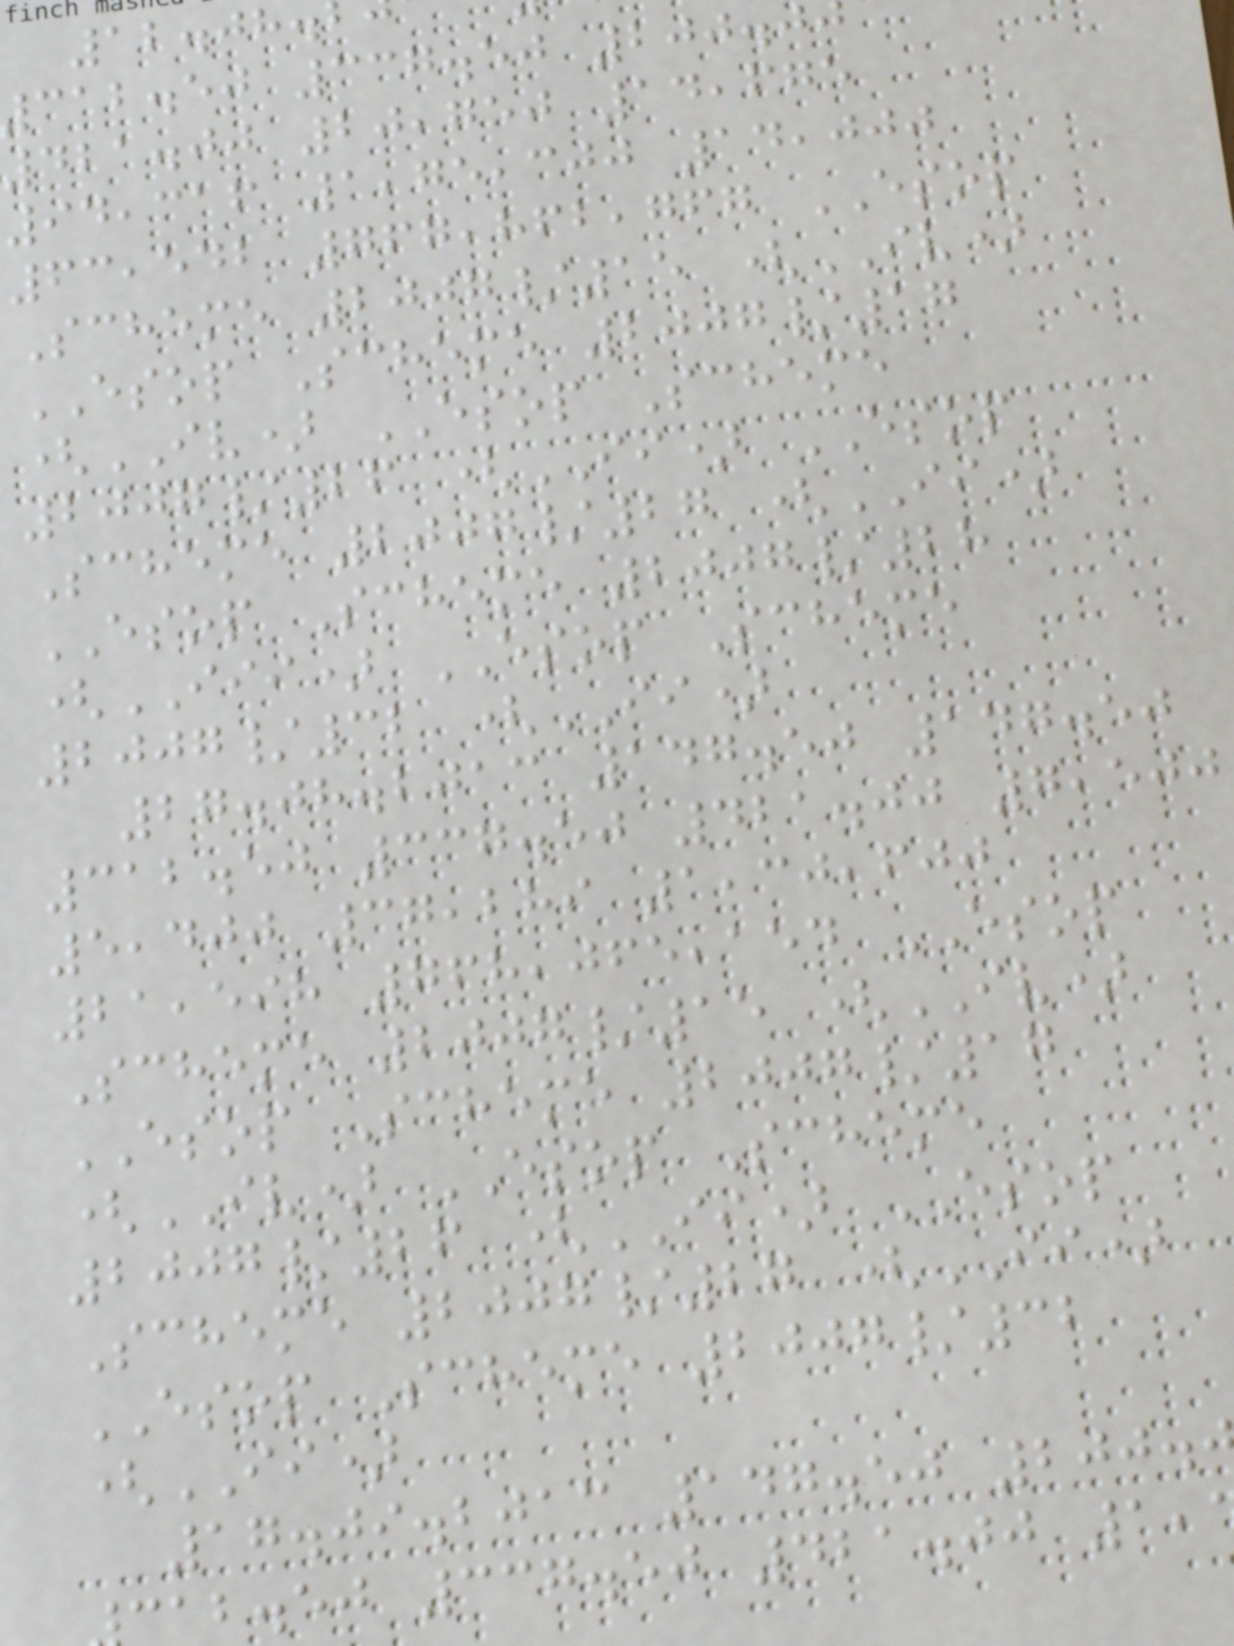12.08.
cab.ej 337.50 200.0
421.00 20,750 14,675
94,316 1,75,300 14,000
63,542 767,862,767 ESOP
Scheme 2007/15 (IV)
ESOP Scheme 2007/17
(IV) ESOP Scheme
2007/26 (II) ESOP
Scheme 2007/27 (II)
ESOP Scheme 2007/28
(III) ESOP Scheme
2007/32 (II)
27.08.2013 147.50 147.50
312.50 337.50 421.00 7,500
5,400 37,289 1,30,600
21,598 768,065,154 ESOP
Scheme 2007/15 (IV)
ESOP Scheme 2007/17
(IV) ESOP Scheme
2007/26 (II) ESOP
Scheme 2007/27 (II)
ESOP Scheme 2007/32
(II)
17.09.2013 147.50 200.
ab.ej 337.50 421.00 1,
